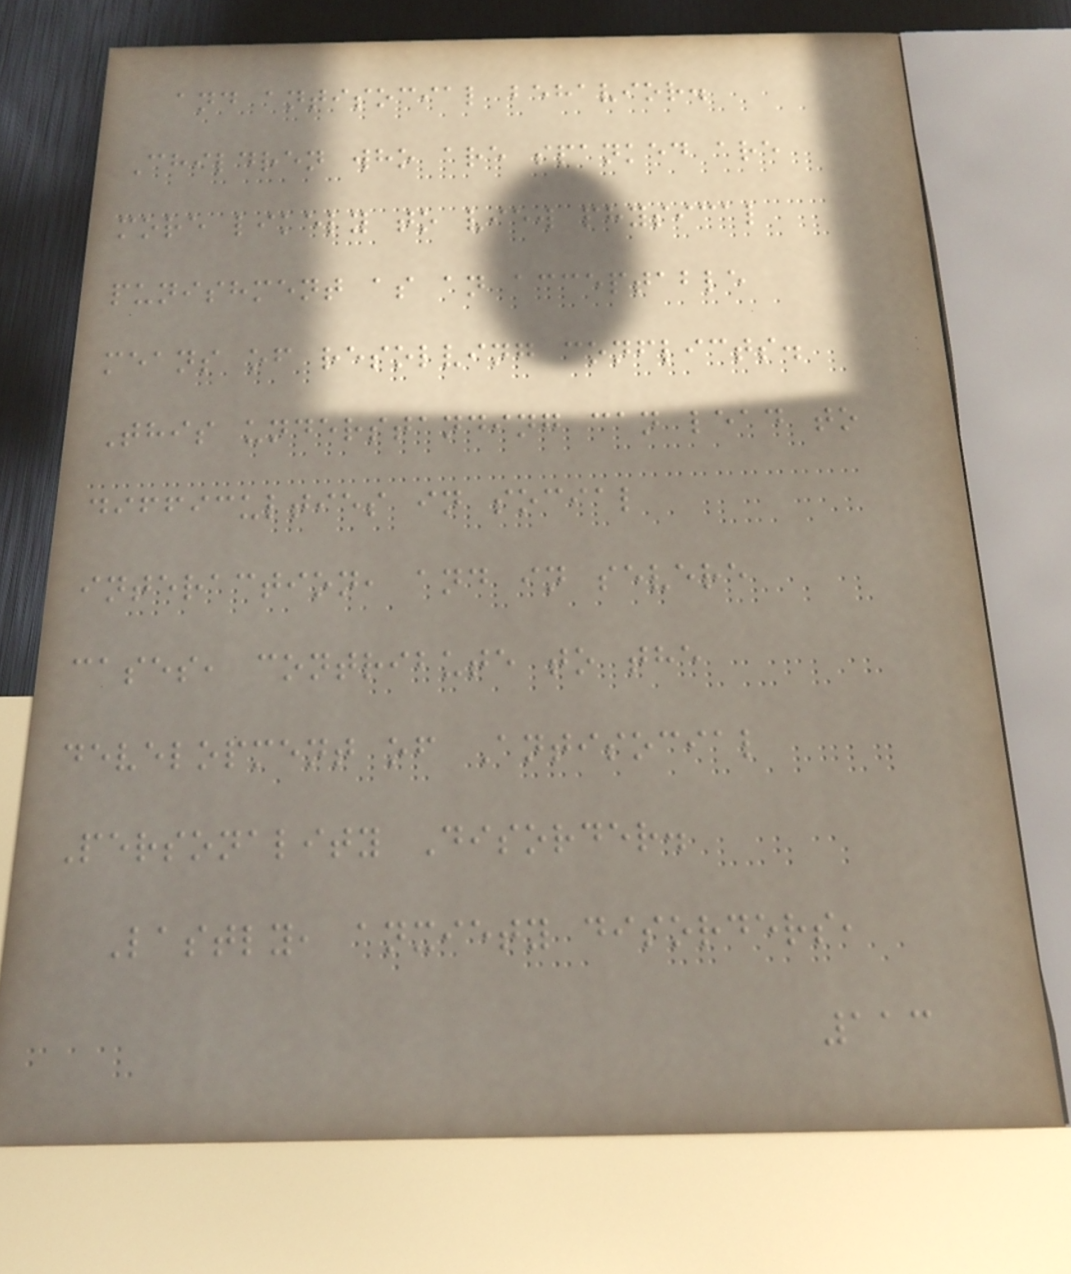and antisocial behavior.
Children who are spanked are
more likely to view physical
punishment as an acceptable
means of resolving conflicts.
This understanding can lead to
difficulties in social
interaction, and in severe
cases, contribute to the
development of Antisocial
Personality Disorder.
Lastly, anxiety disorders,
113
